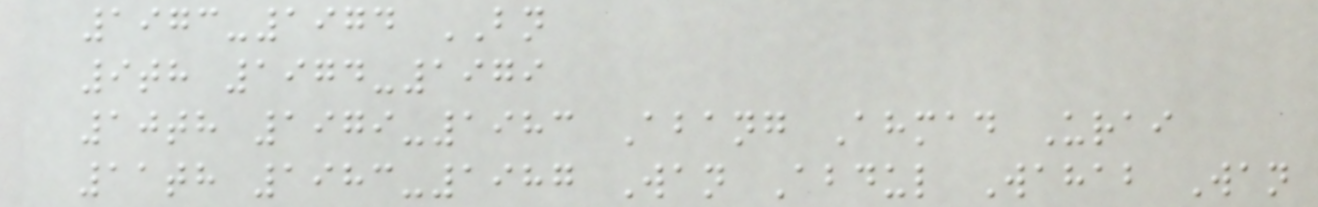1973-1974 BN
9th 1974-1979
10th 1979-1983 Abang Ahmad Urai
11th 1983-1987 Wan Abdul Wahab Wan
